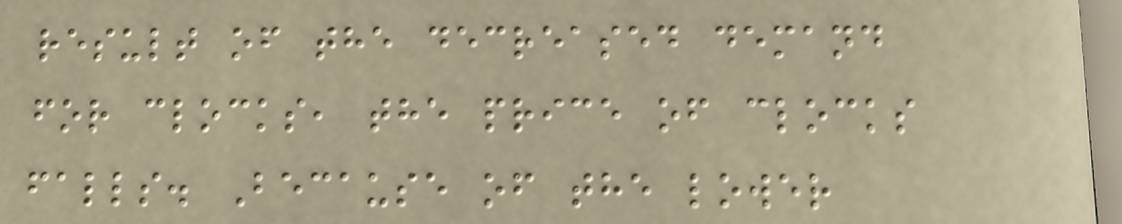result of the decreased demand
for clocks, the price of clocks
falls. Because of the lower
